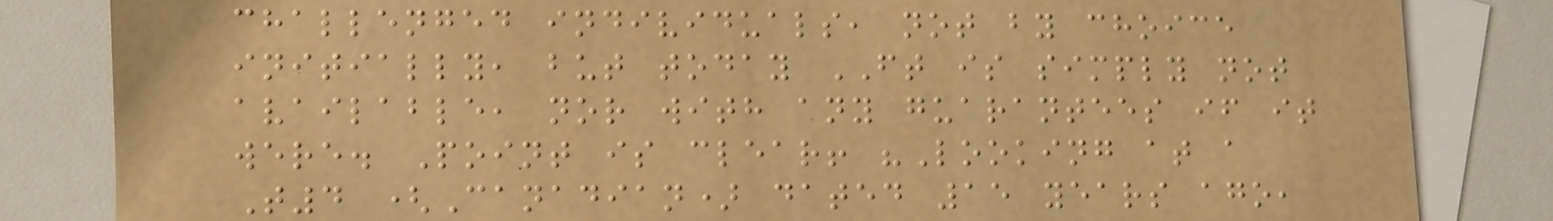challenged individuals, not by choice
initially, but today FT is simply not
available, nor with any guarantees if it
were. Point is clear! "Looking at a
T4 (Canadian) dated 15 years ago,
